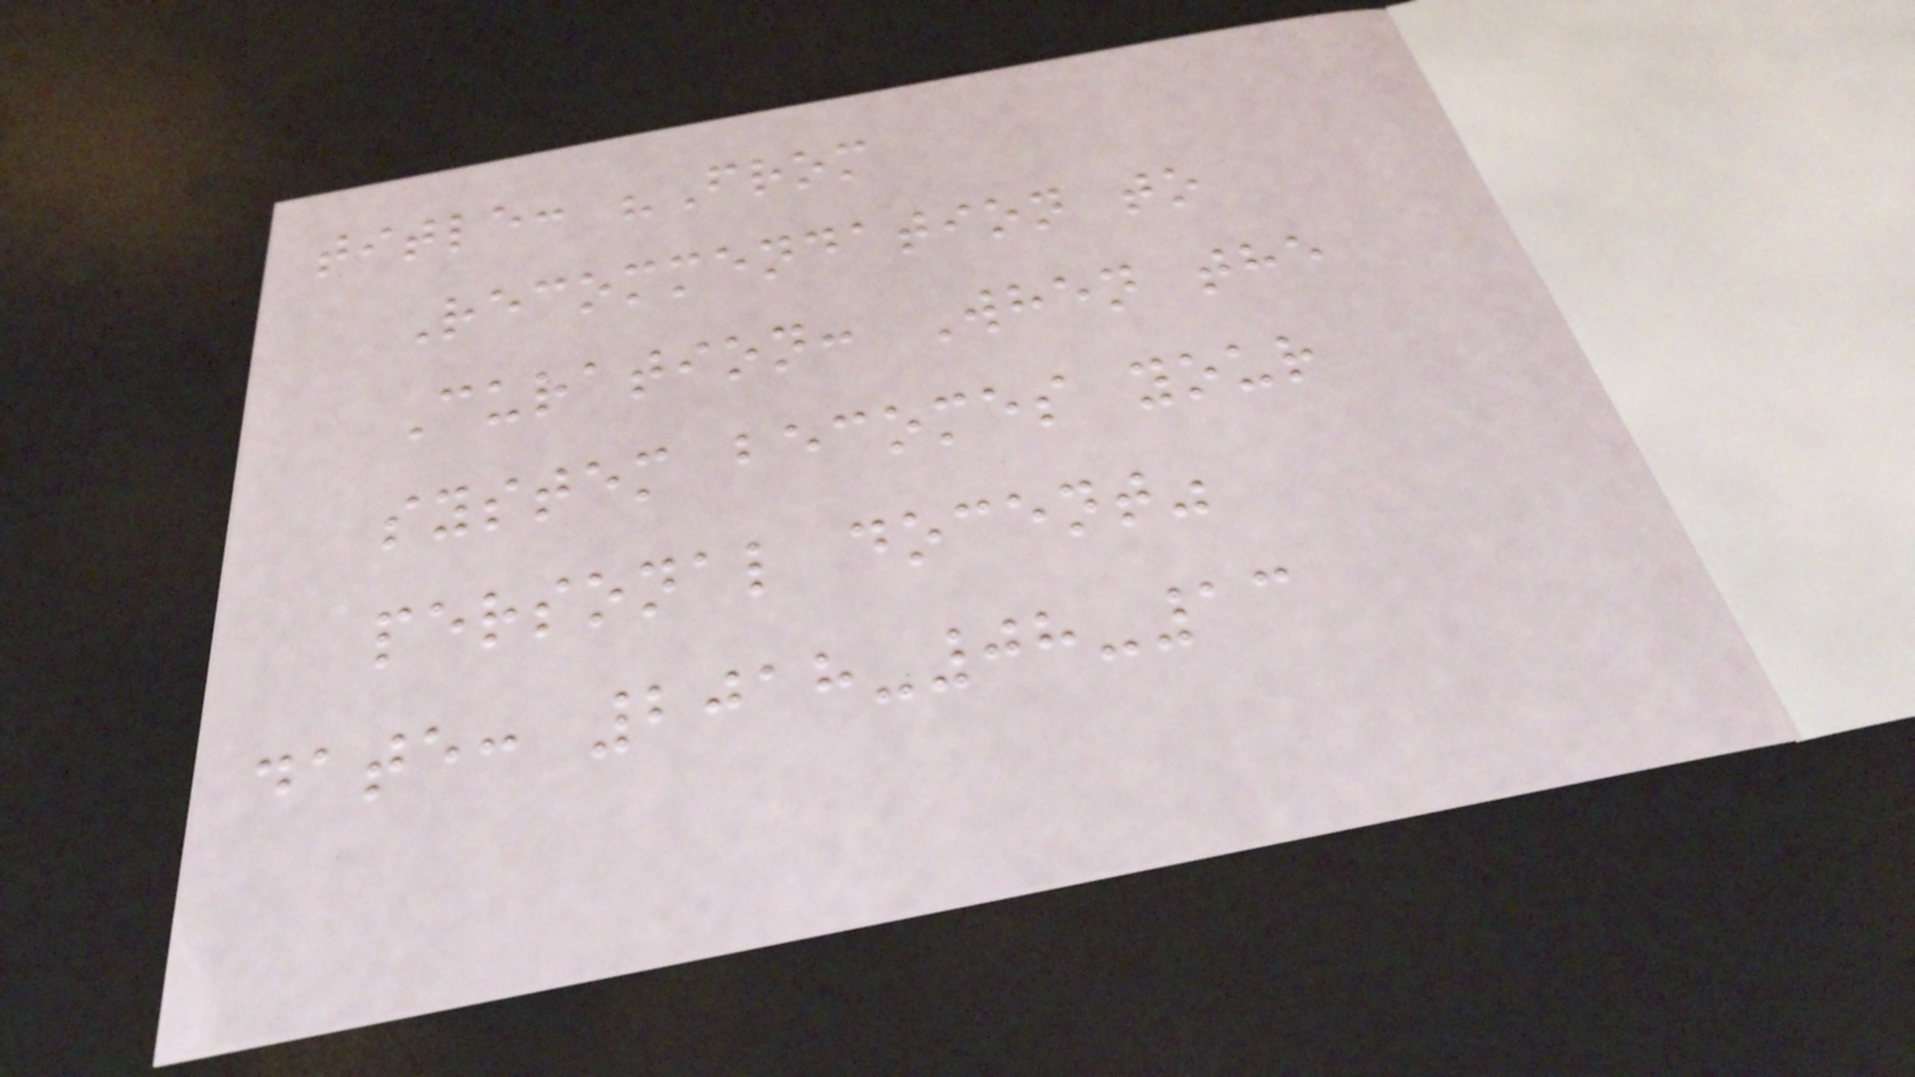title: "From
Recommendation to
Curation: When the
system becomes your
personal docent"
date: 2018-08-13
